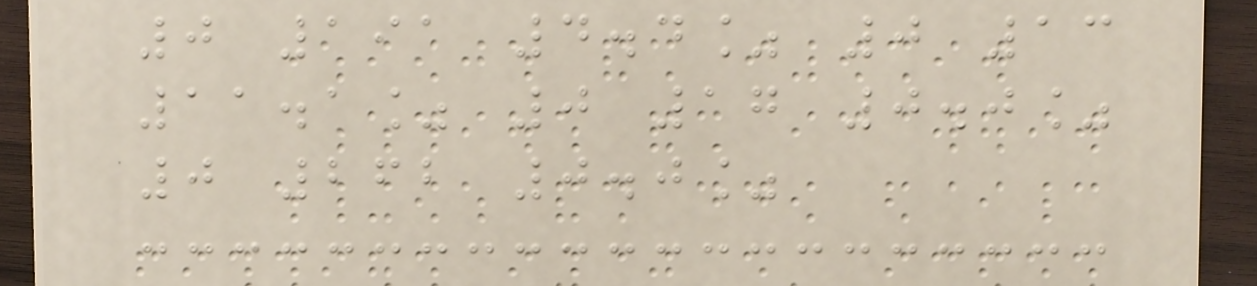0 191 4.4% 0 13
11.1% 0 17 0.0%
0 262 0.0%
